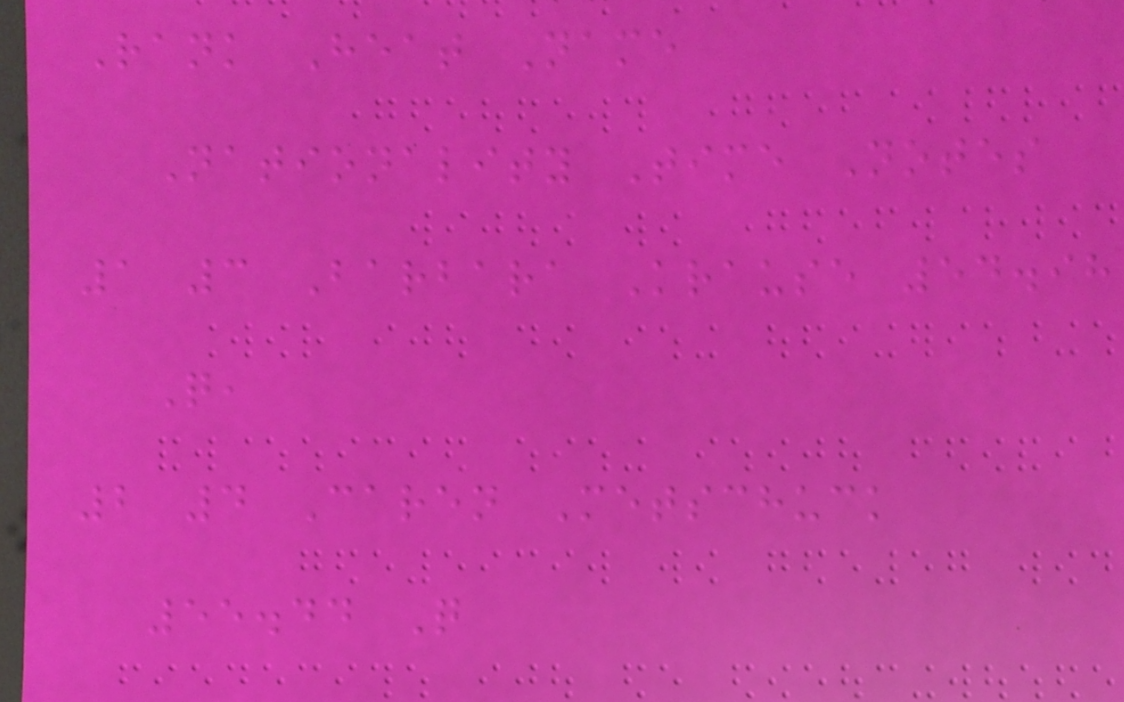Rank Heat Name
Nationality Time Notes
1 3 Barbara Krause 54.98
Q,
2 4 Caren Metschuck
55.44 Q
